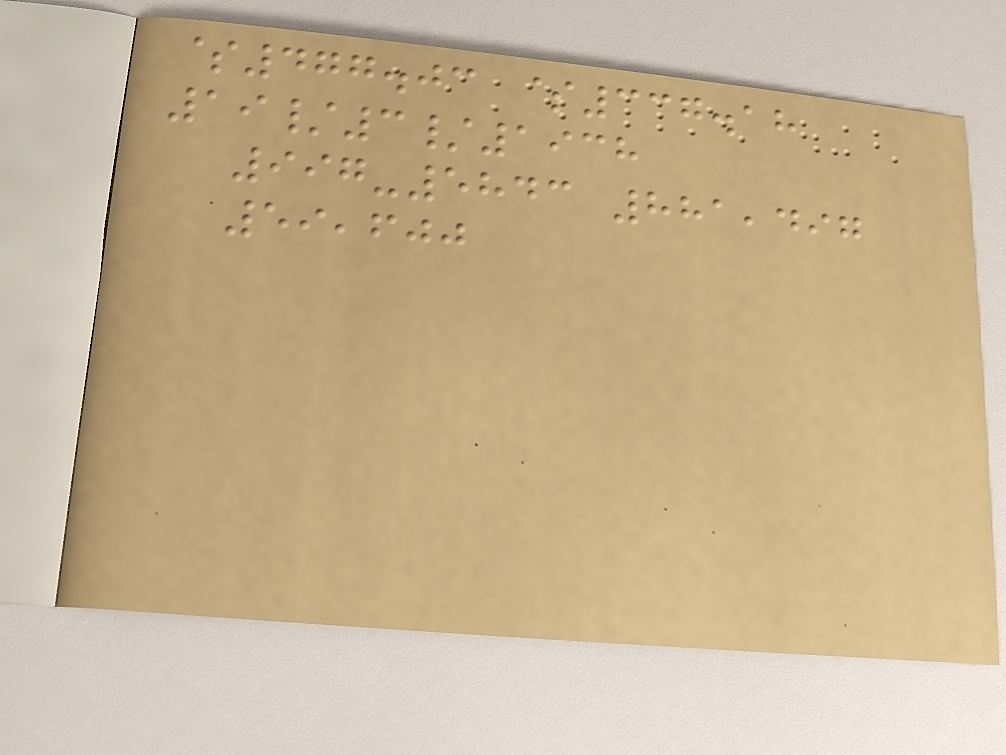$477.03 $337.18
19/3/1938
997-5843 881,497
59,600
